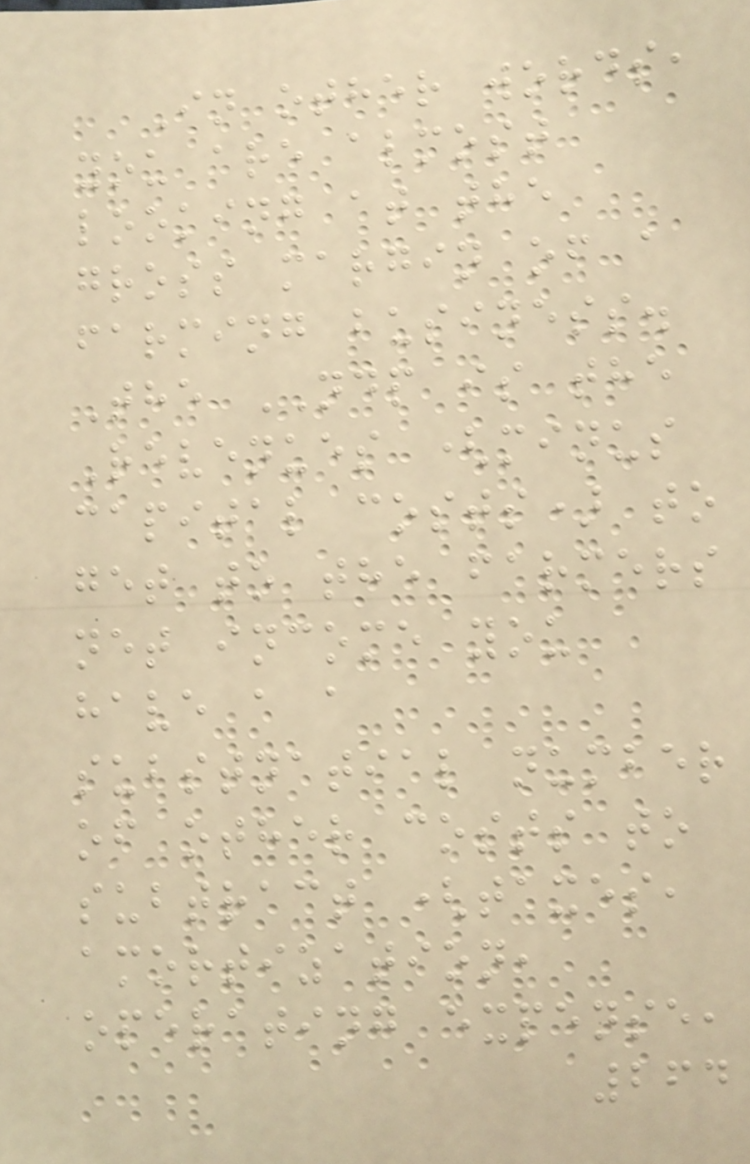In other words,
you are almost
looking at the
gross margin of a
farming business.
The NDP is the
Revenues (minus
capital costs) to
get to the farmers
net income you
have a a
substnatial number
of other costs to
subtract (taxes,
amortization,
operating expense,
264
